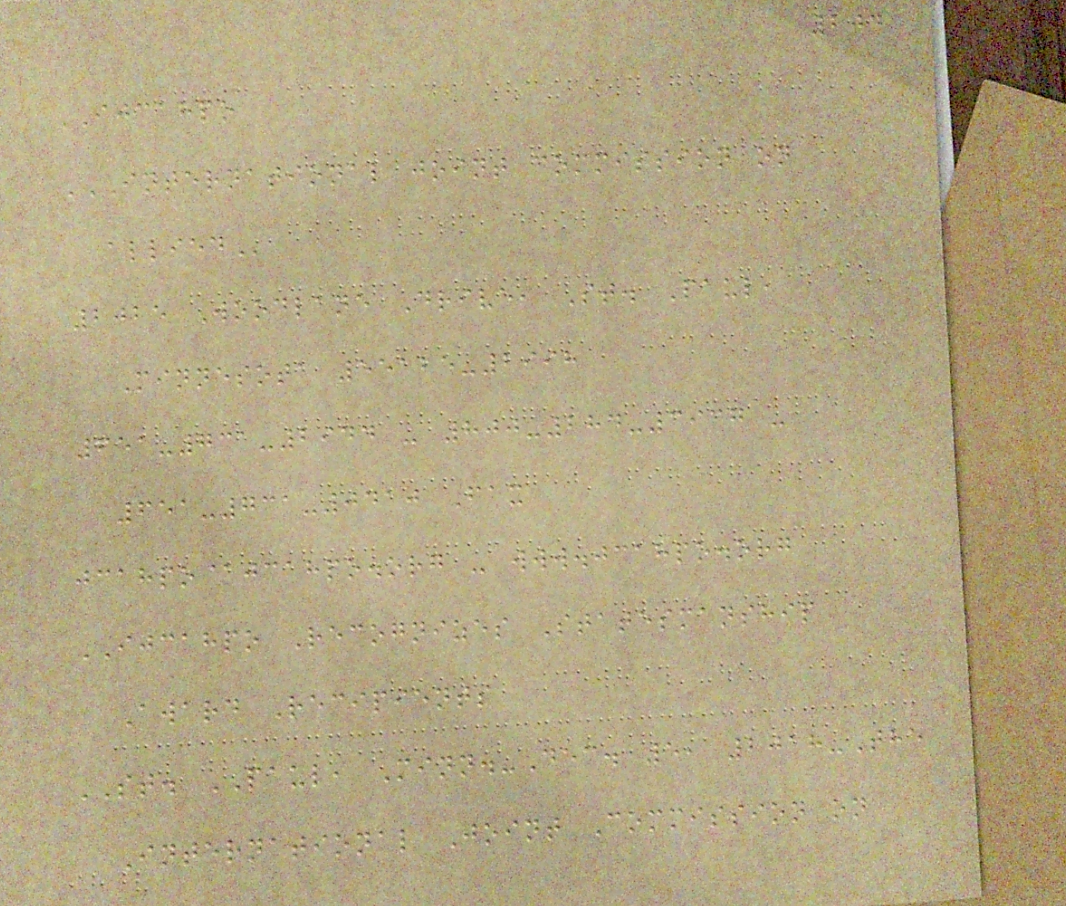204
IJCAHPO
INTERNATIONAL JOINT COMMISSION ON
ALLIED
2025 Woodlane Drive, St. Paul,
Minnesota 55125-2998
651-731-2944 - 800-284-3937 -
651-731-0410 Fax
jcahpo@jcahpo.org - www.jcahpo.org
IJCAHPO Recognizes Statesmanship
Award Recipients
ST. PAUL, Minn.-Dec. 5, 2018-The
International Joint Commission on
